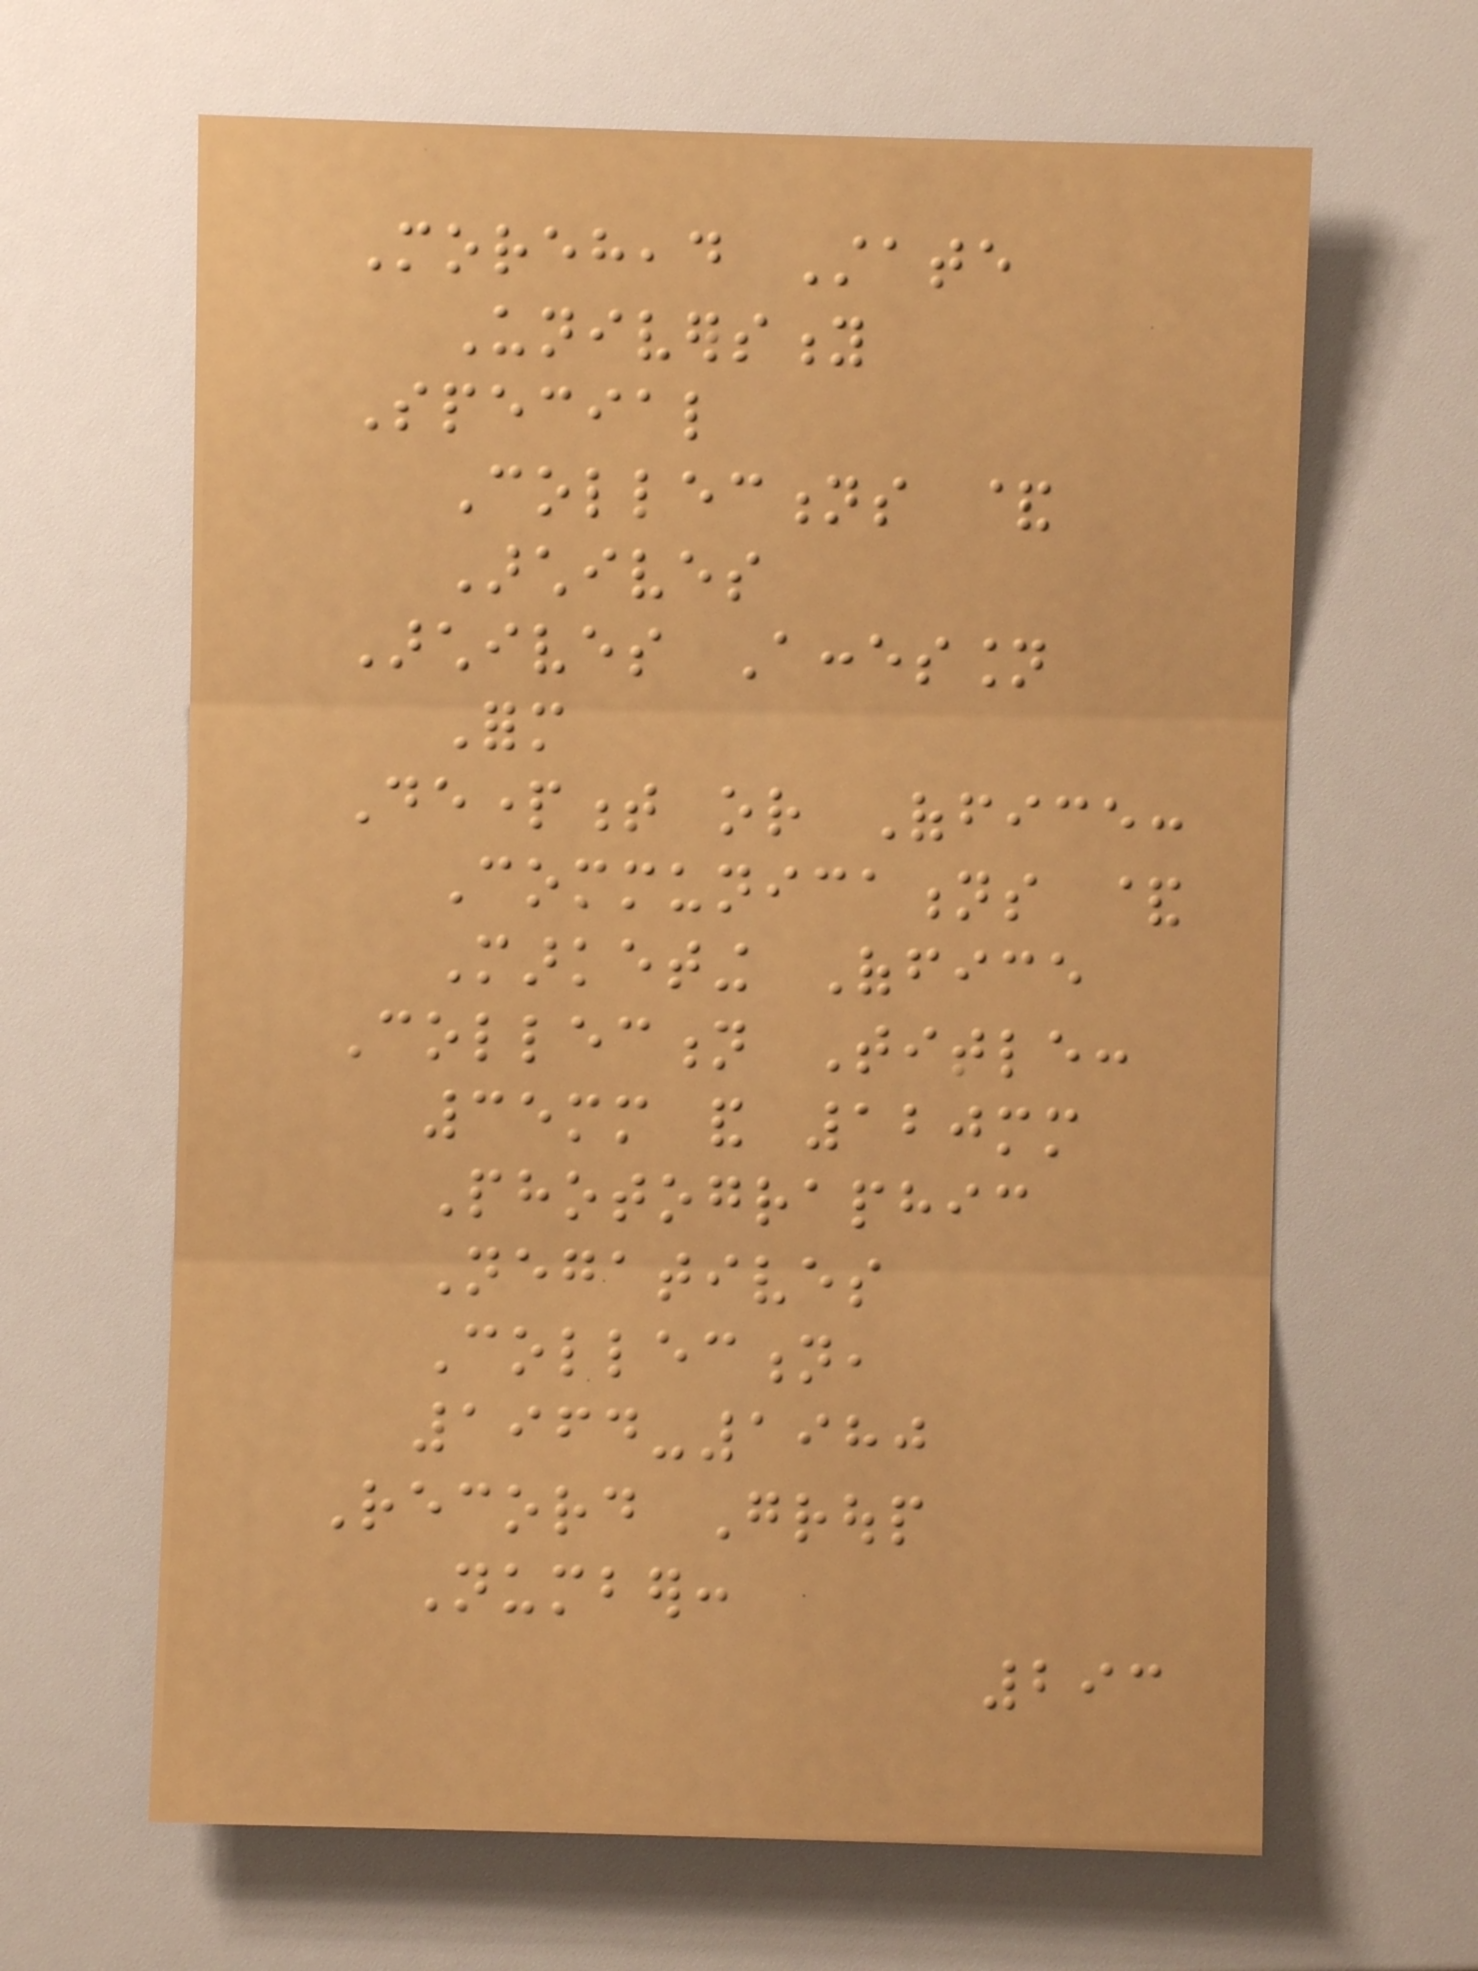Morehead State
University
Special
Collections &
Archives
Archives Accession
Form
Department or Office:
Communications &
Marketing Office
Collection Title:
35mm and 120mm
Photographic
Negatives
Collection,
1964-1980
Record Group
Number:
293
